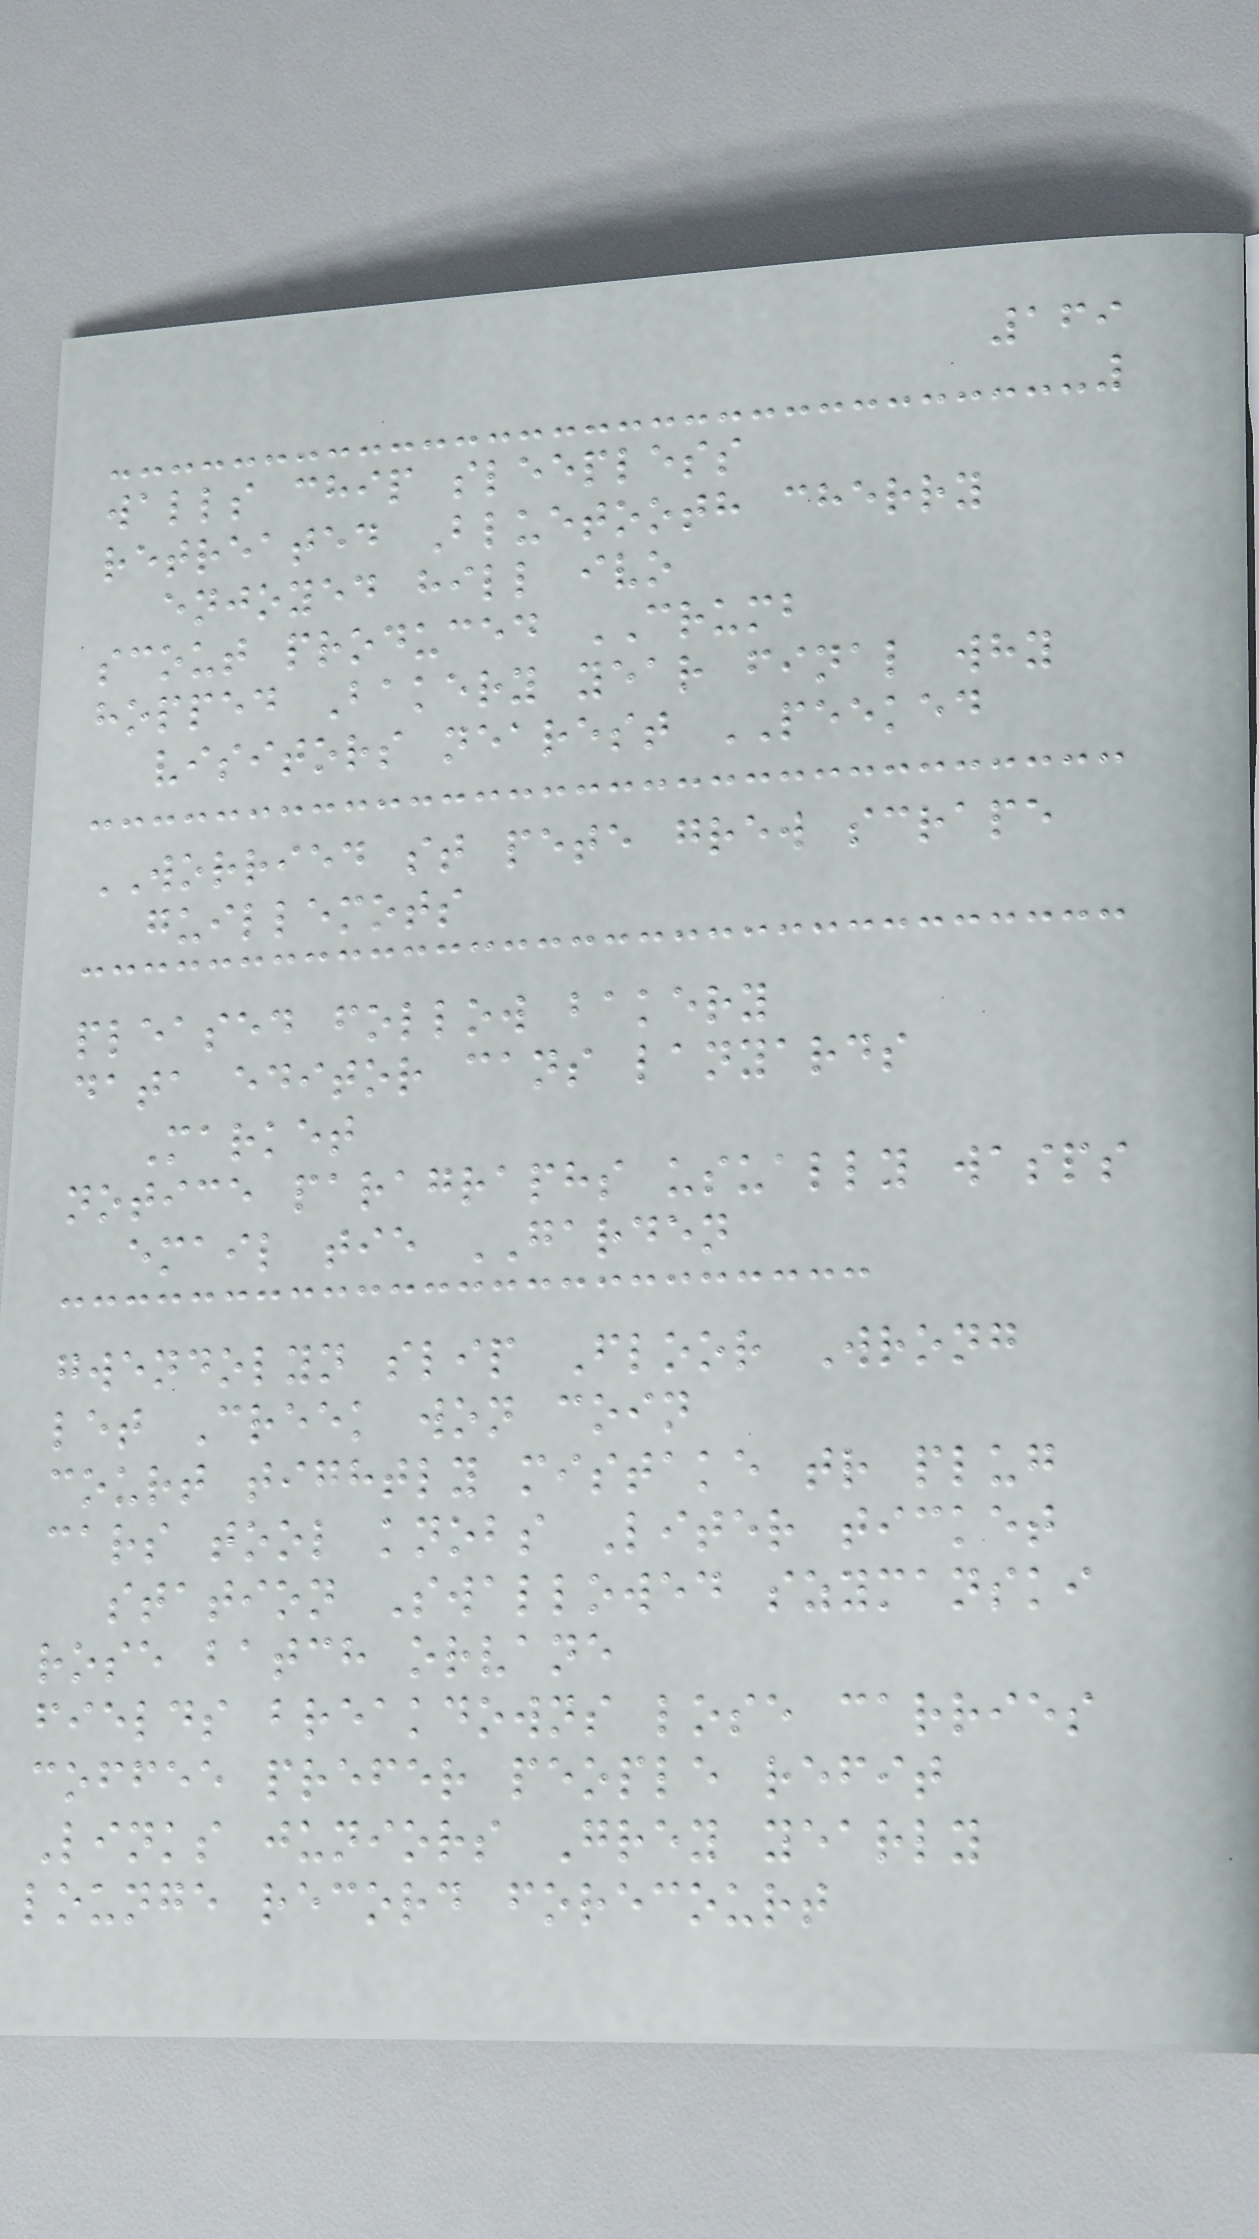169
walls chip sleepless
retreated Bluetooth cherry
enjoyed hill ivo
scout produced CRUMB
hopped Bakery year final why
visitors nearest PEEKED
WORRIED st pete grew scrape
guillemots
pleased follow bakery
data editor cans lanyards
Market
notice paragraphs usually wasps
email tie GARDEN
gwendolyn slip Floor Wrong
let Creek won coin
court tightly mistake tr plug
cars tool knobs Liter ticket
station Swallowed szymanski
rose batch orvane
fields breakdowns lose carries
coffee prefer people refit
Links juniors Grey yearly
lounge record forecourt
